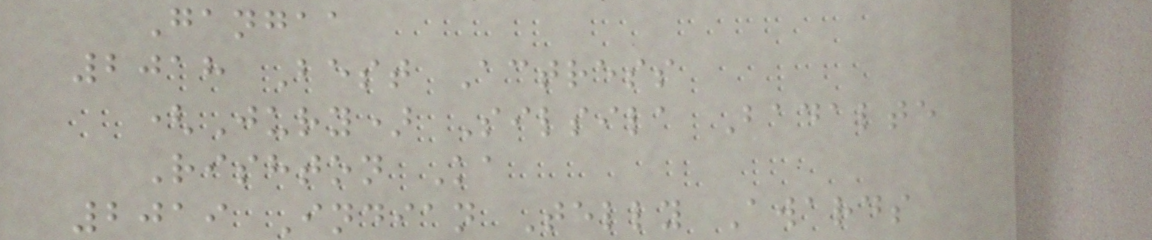Gangaa
2018 Best Actress
(Jury) Silsila Badalte
Rishton Ka
2019 Indian Telly Awards
